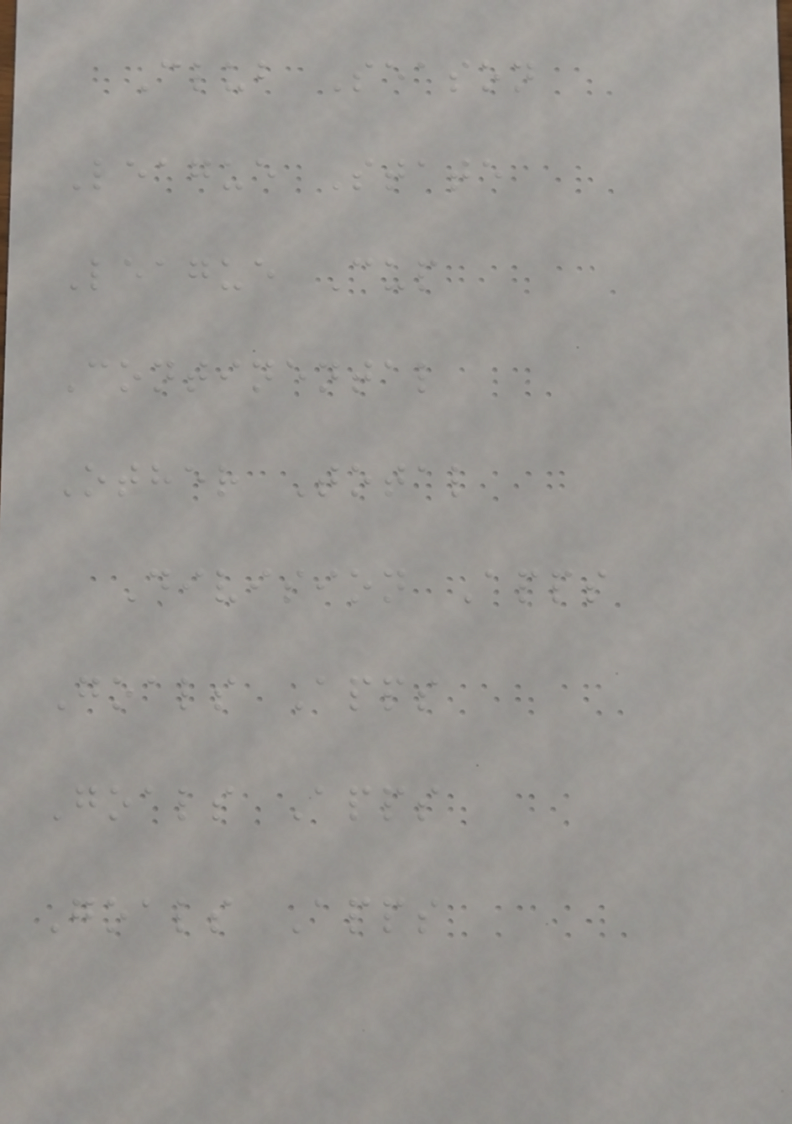Club Season
League State
League Cup
Continental
Other Total
Division Apps
Goals Apps
Goals Apps
Goals Apps
